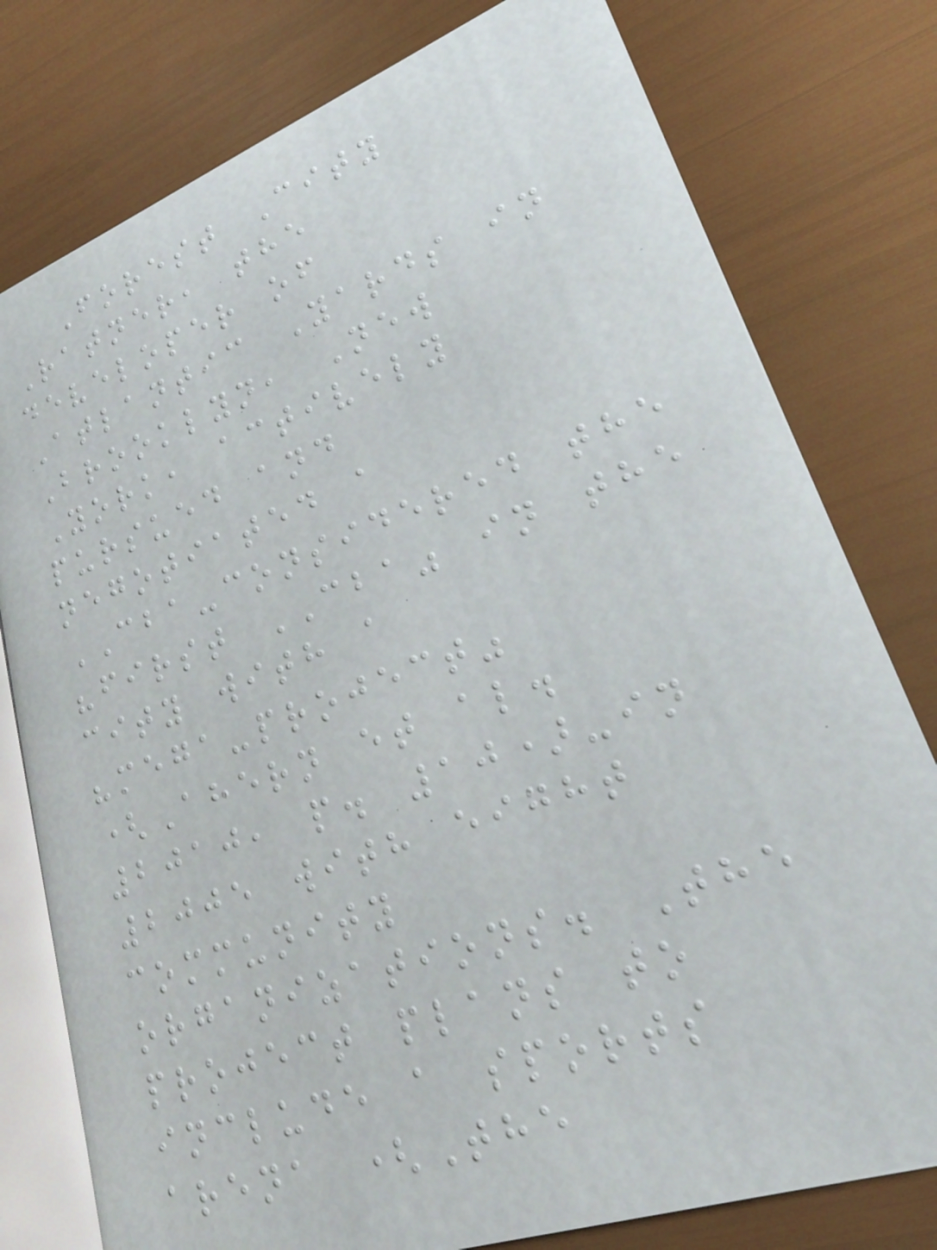Forest City
Ratner, the
developer of
Atlantic Yards in
Brooklyn, New
York, actively
pursued and
negotiated a
CBA-considered the
"first CBA" in the
city with a
"mega-project"
(Ahern et al.
2010, p. 10)-in
2005 with eight
community
organizations. The
project plans to
include a sports
arena (The
